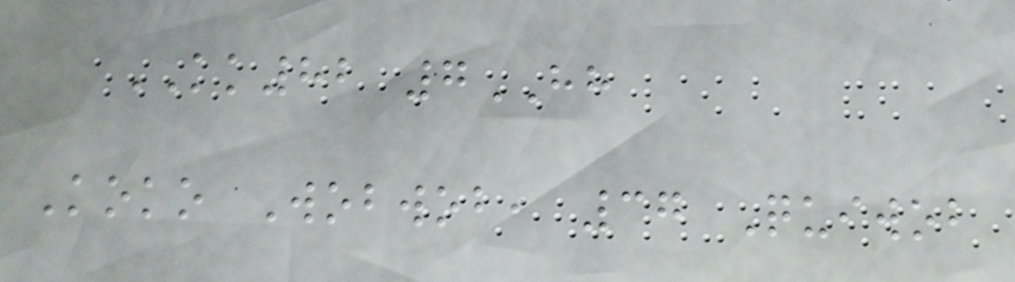KK82 7HH
Koko Wobwob, 37 Quiwob
